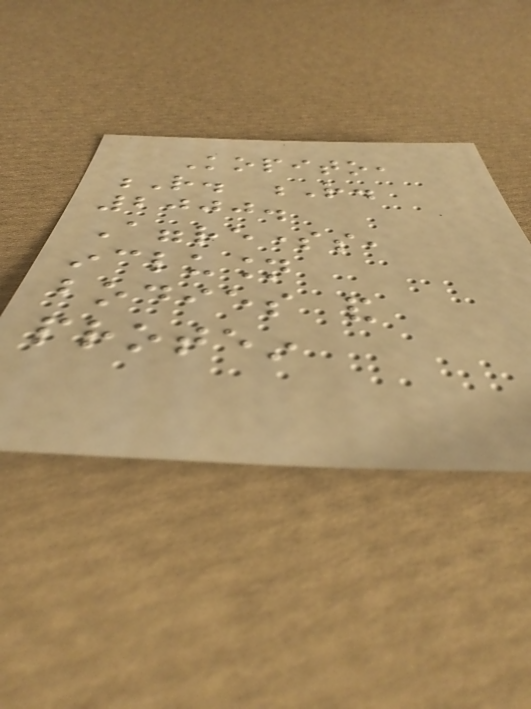Kopito,
R. R.
2000.
Aggresomes,
inclusion
bodies and
protein
